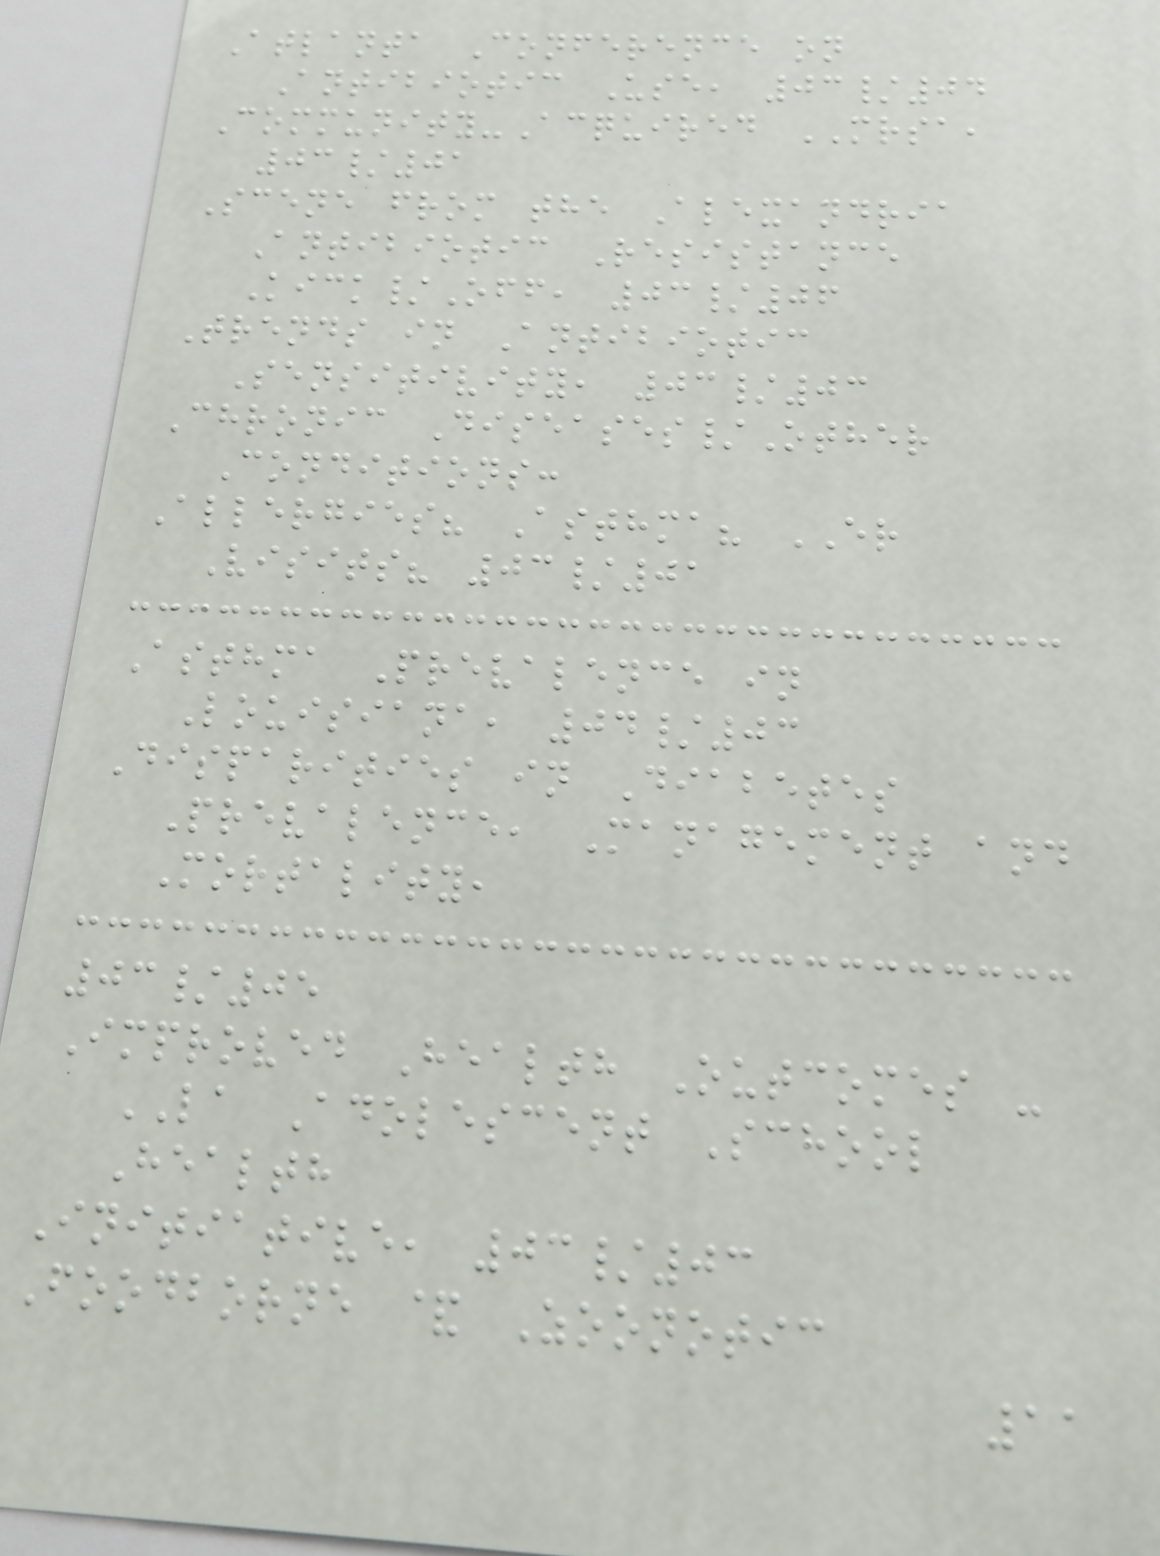Atlanta Conference on
Antibiotic Use, 03/04
Community-Acquired MRSA,
03/01
Scene from the Alexandria
Antibiotic Resistance
Kick/Off, 03/06
Trends in Antibiotic
Sensitivity, 03/03
Chronic Diseases/Other
Conditions:
Allergies? Asthma? ER
Visits? 03/01
Asthma Prevalence in
Louisiana, 04/03
Disparities in Diabetes
Prevalence, Management and
Mortality,
03/05
Improved Health Outcomes -
LA Adolescent School
Health
Initiative, 03/03
Foodborne & Zoonotic
11
